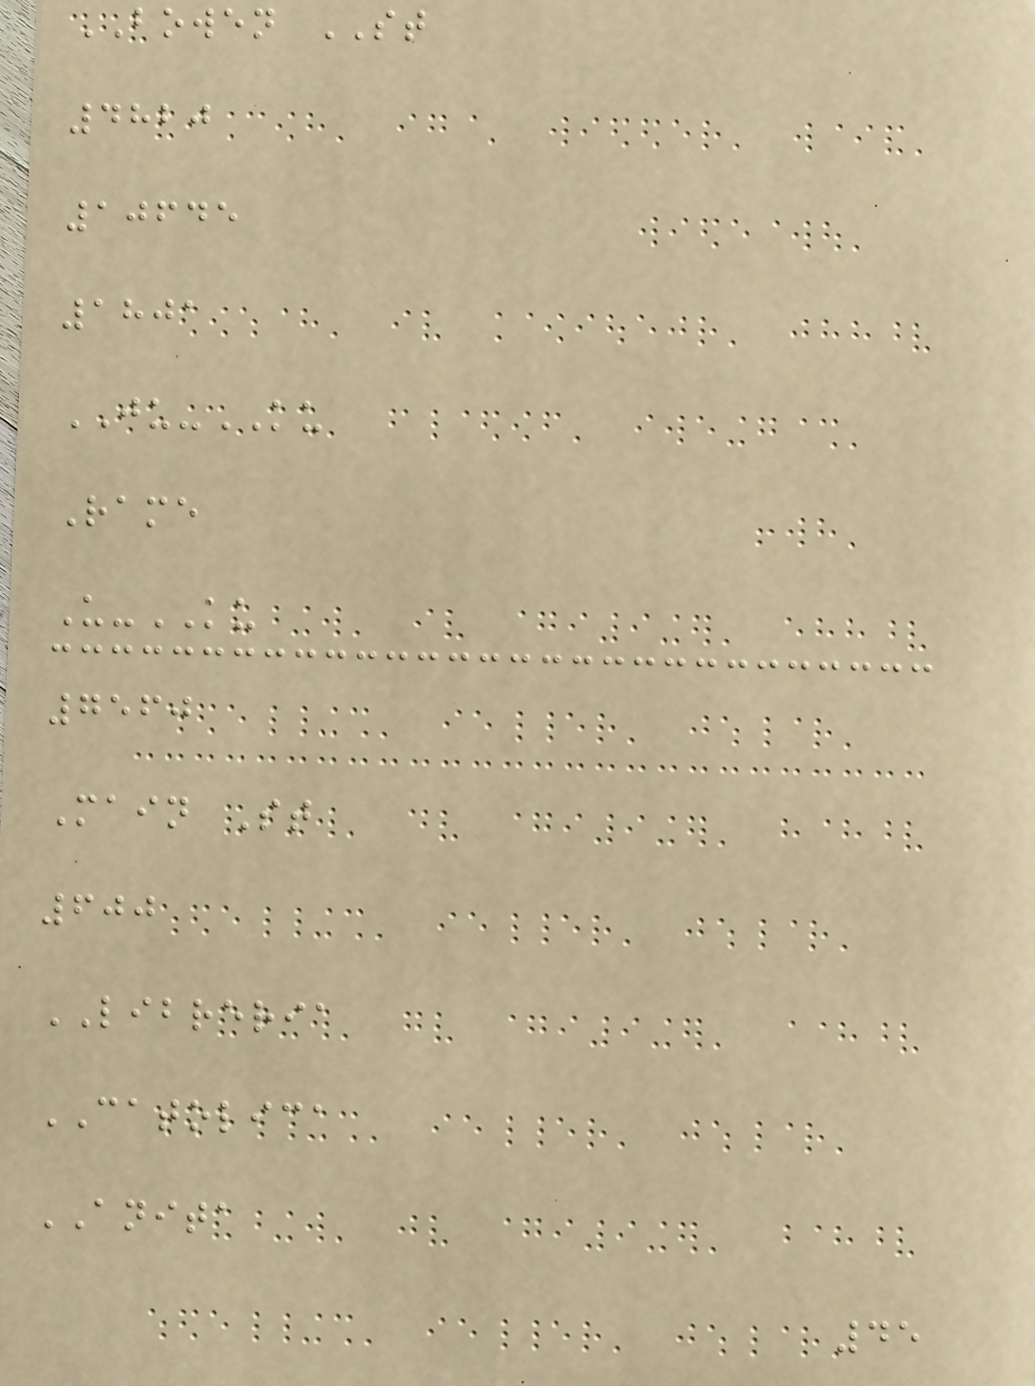BOWEN ST
4820
10645
1801
JU-KU
Rame
U-KU
7560
Main St
600
LIBRERIA
CATOLICA
ANITA
45
